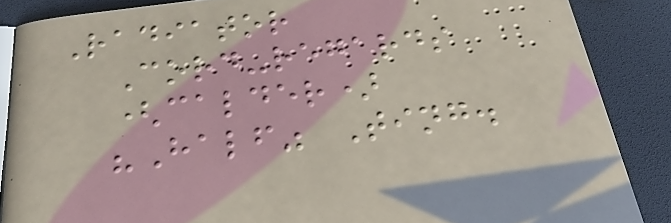Radiator
Cord-regards
(calder)
"Half" Ting.
